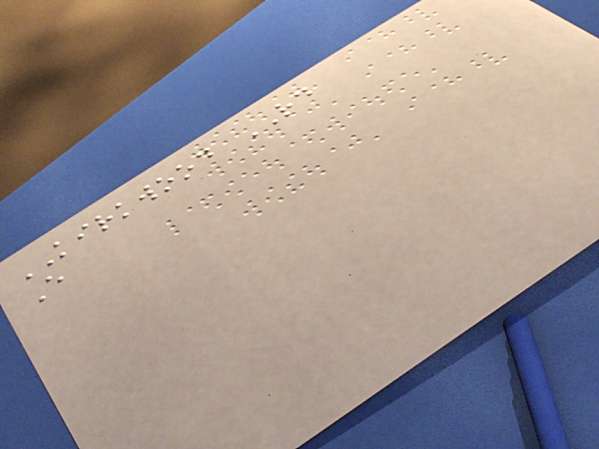KIRKWOOD RD
E
